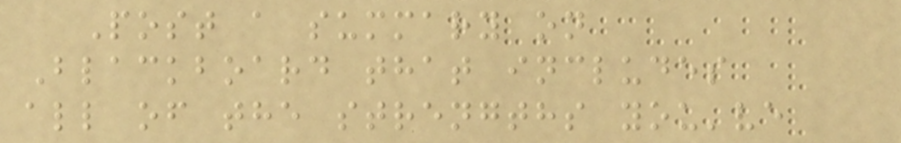Post a summary on
Blackboard that includes
all of the strengths you've
